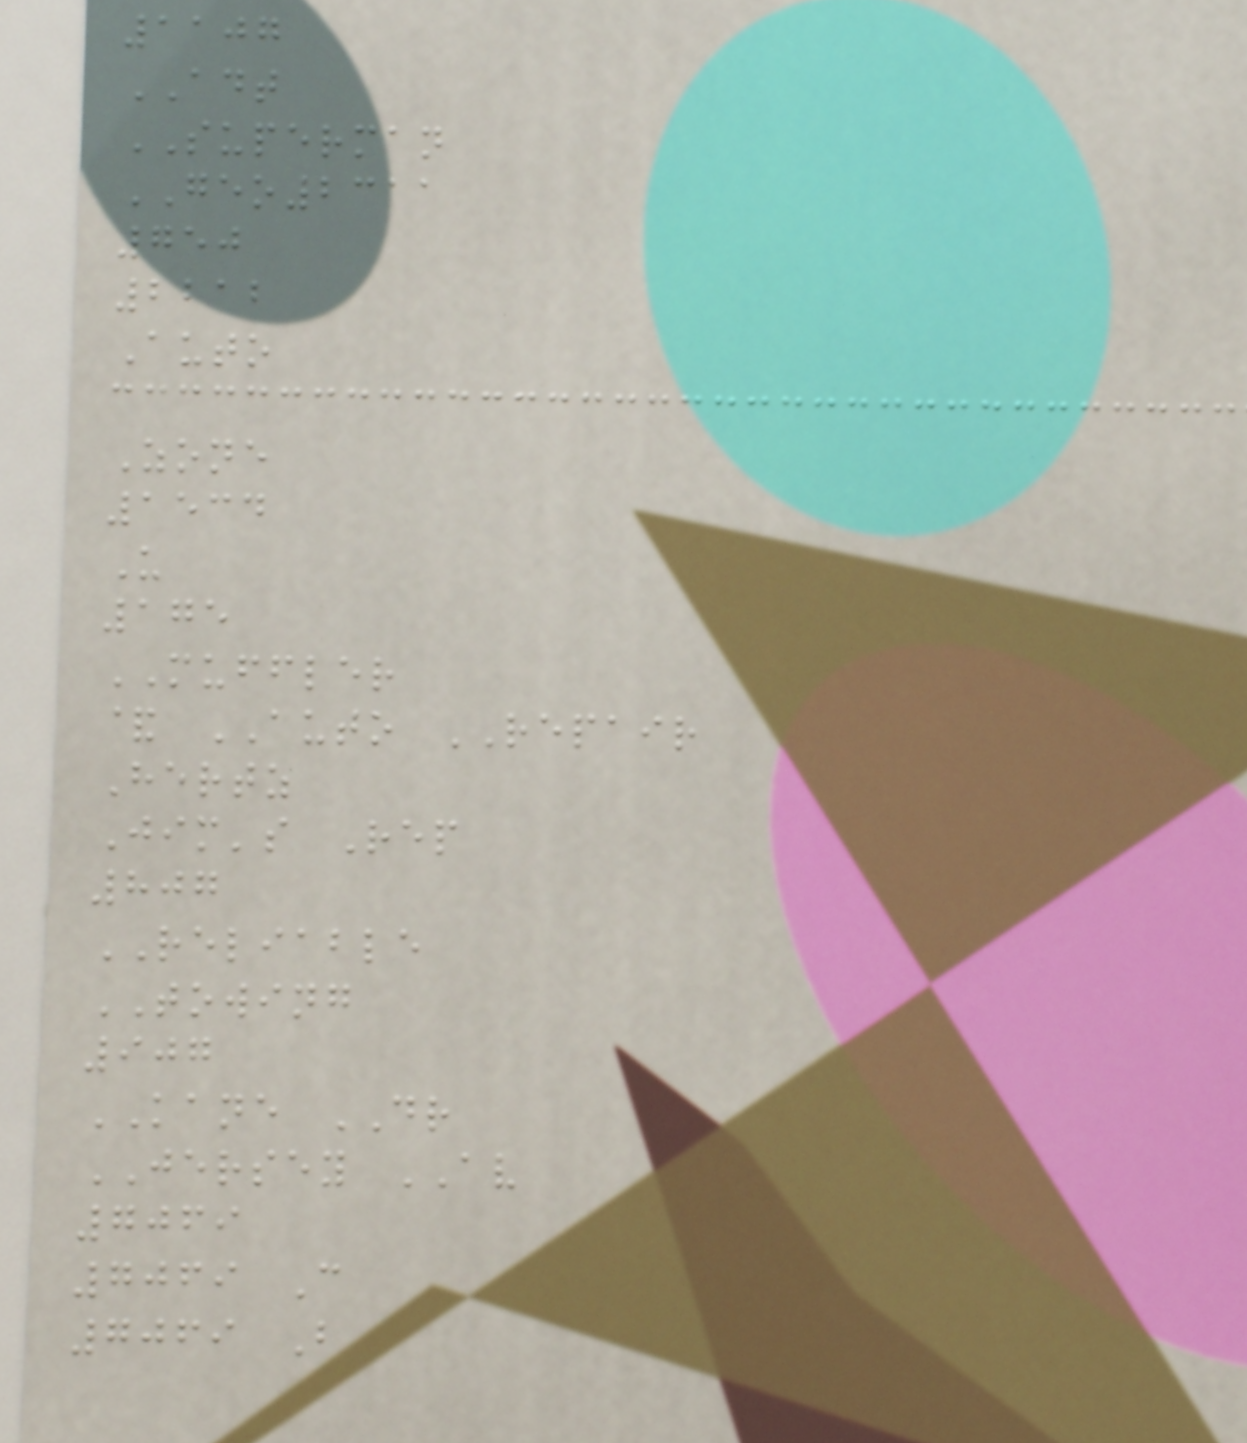1107
ADT
SUPERMAN
GEO2311
750
2212
Auto
Zone
1534
U
175
MUFFLER
& AUTO REPAIR
Hertz
Jim's Rep
807
RELIABLE
TOWING
907
KANE DR
JERSEY AV
7069
7069 C
7069 B
